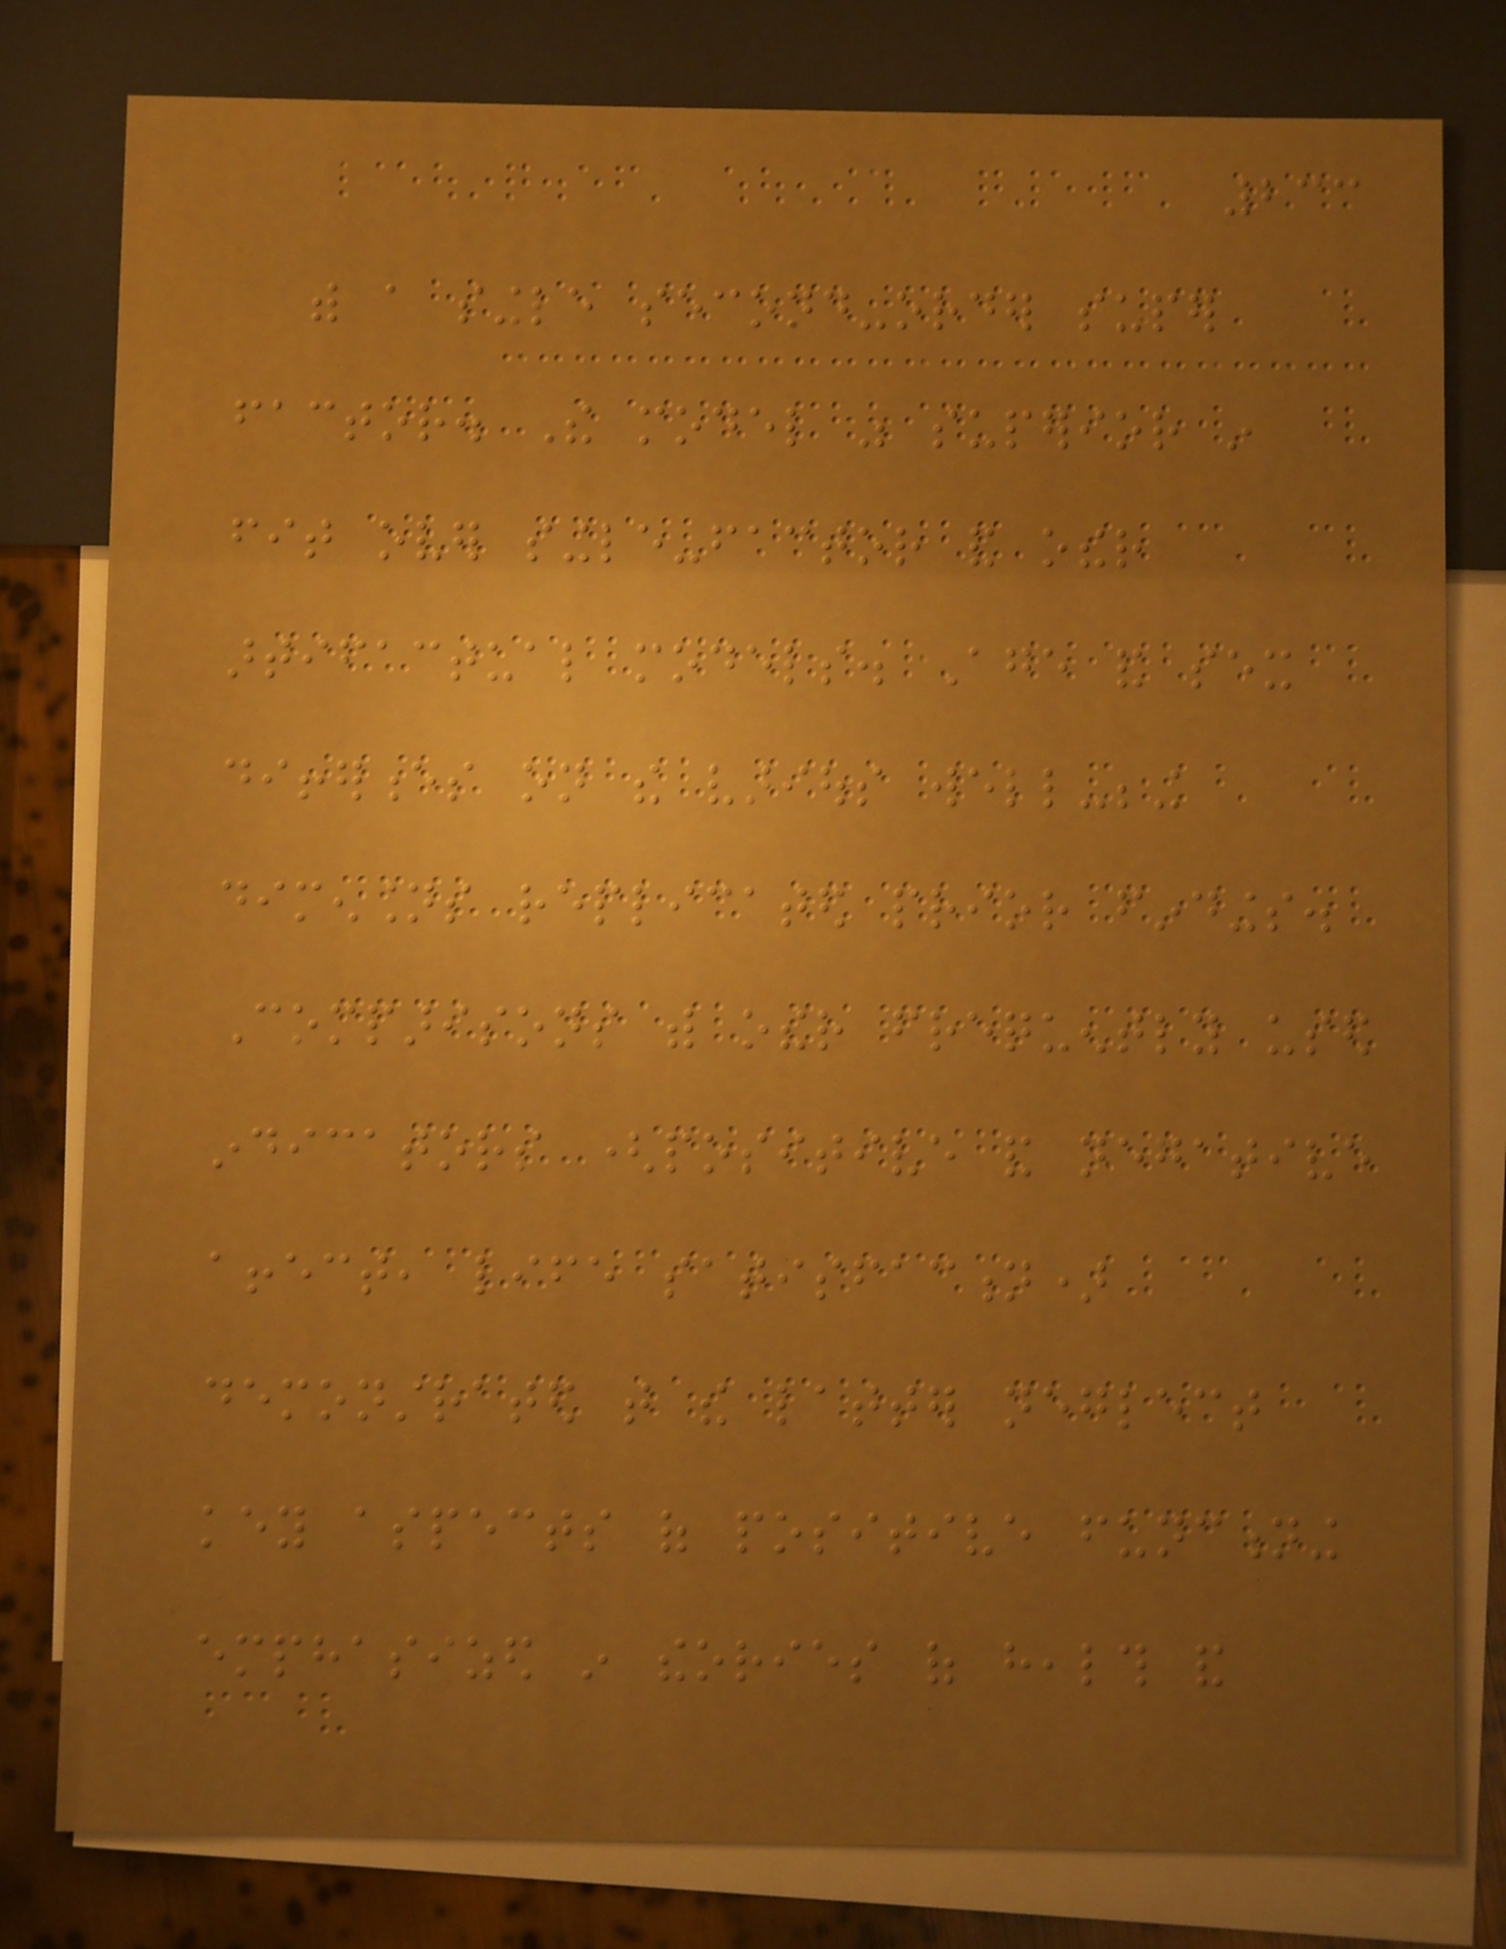233
with a single second-order super
factor. The model was superior in
fit over single-factor and other
artifactual models. Age and sex
differences on the various well-being
dimensions replicated prior findings.
Comparisons with other frequently used
indicators (positive and negative
affect, life satisfaction)
demonstrated that the latter neglect
key aspects of positive functioning
emphasized in theories of health and
